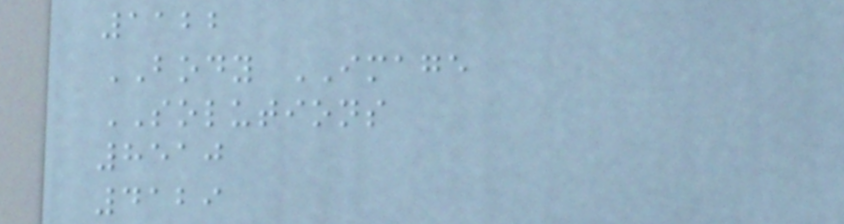1122
BODY IMAGE
SOLUTIONS
8510
4129
